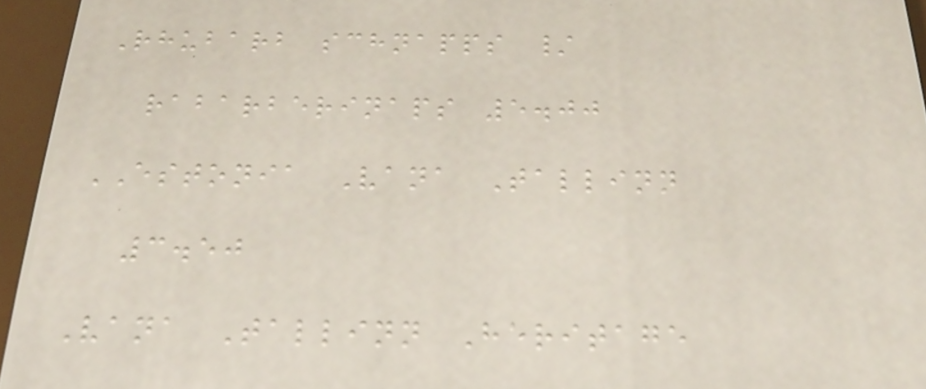Rhubarb schnapps /
rabarberinaps 5.00
ESTONIA Vana Tallinn
3.50
Vana Tallinn Heritage
